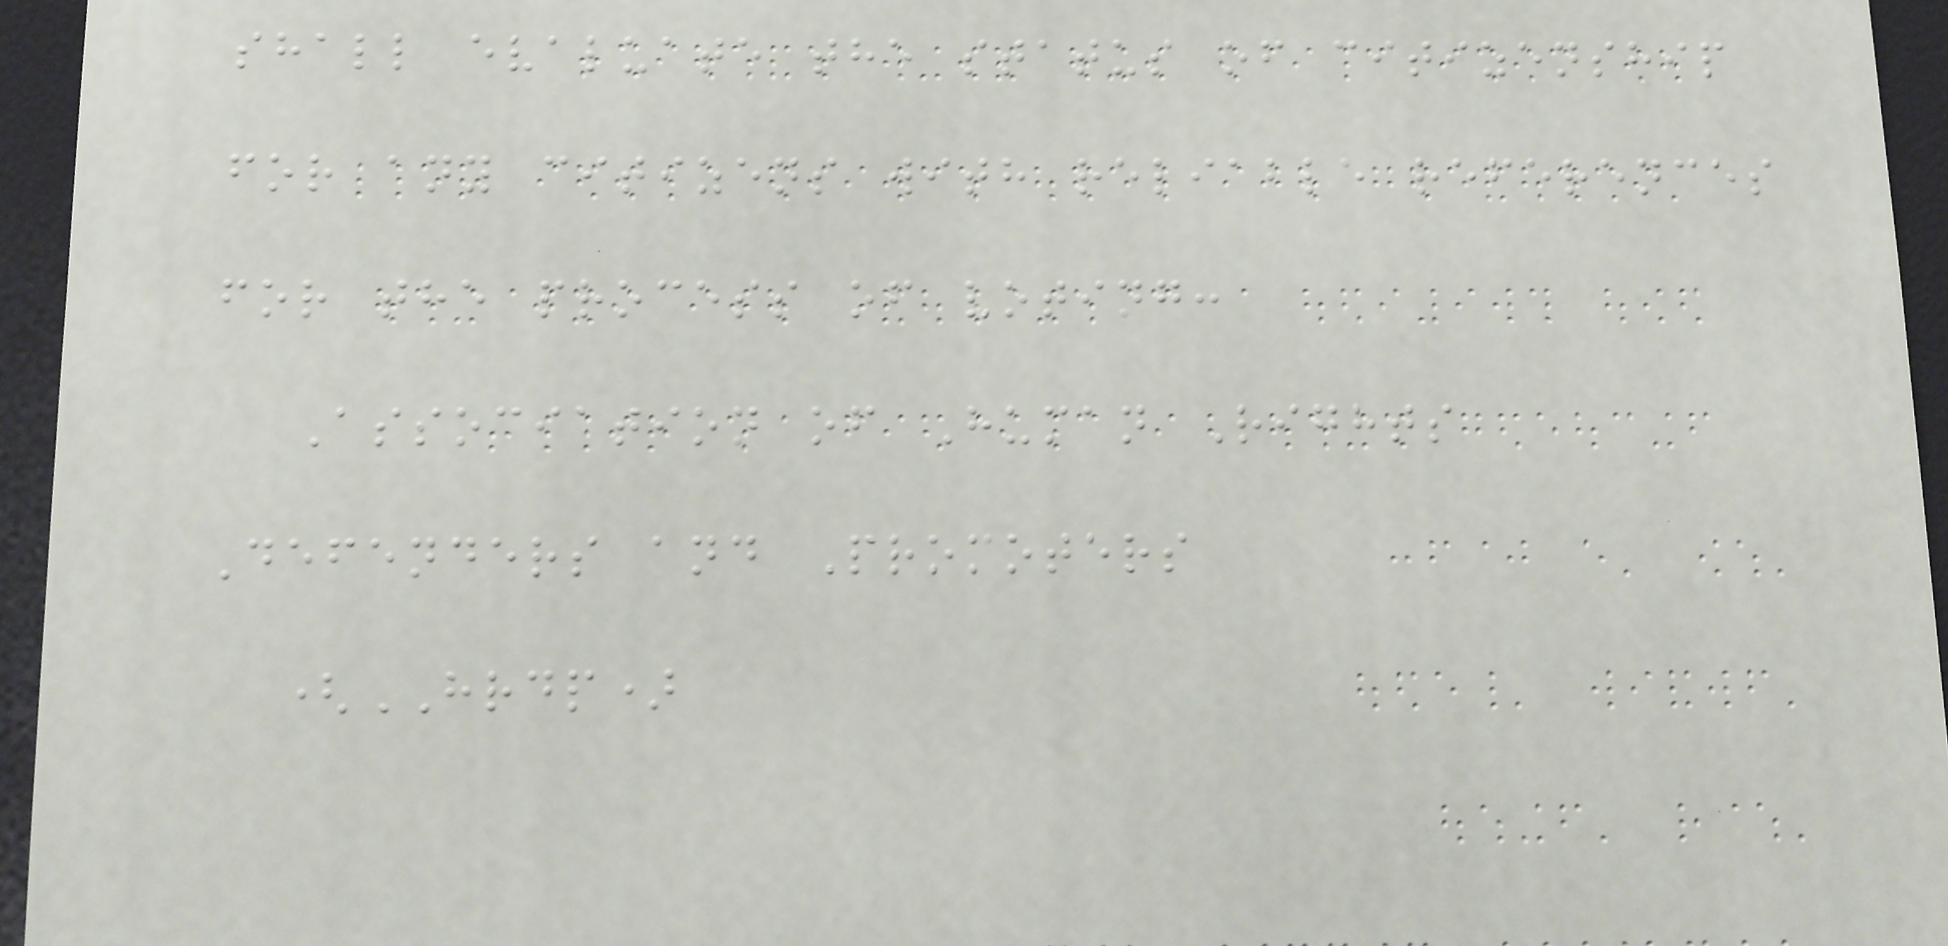shall evaluate the status of citizenship
for any citizens with reliable references
for the process of voting:
Association of Human Rights
Defenders and Promoters
(HRDP)
